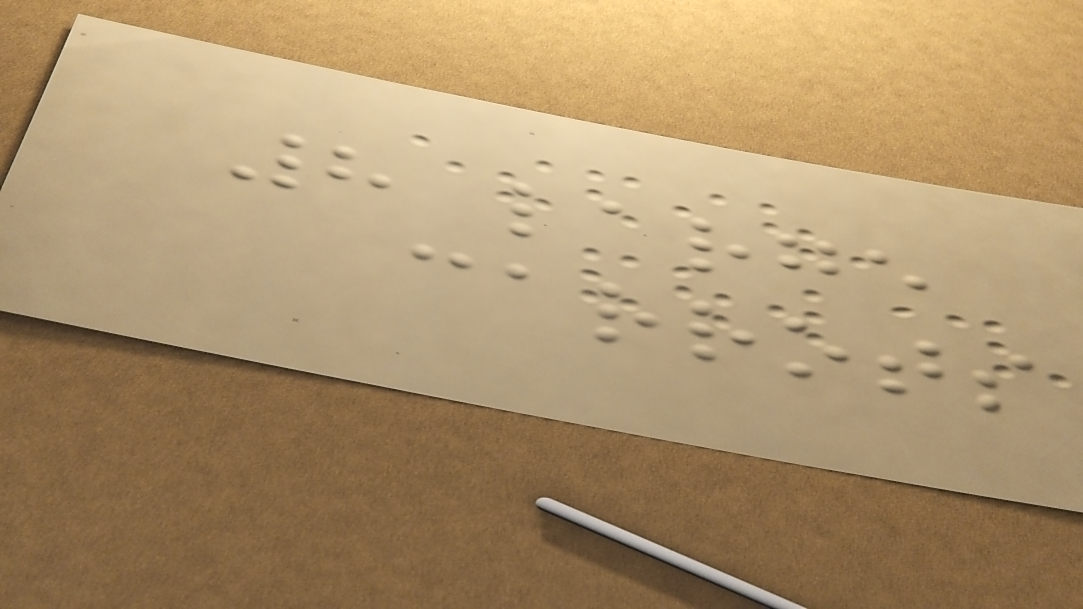8 large
carrots
